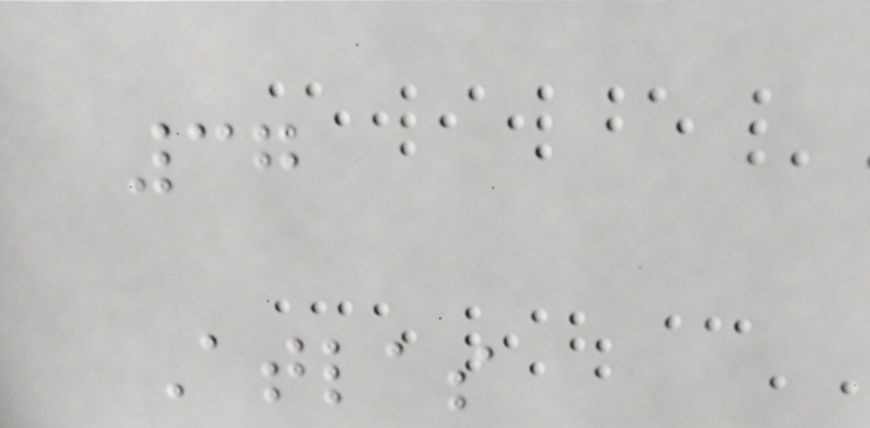37
Atlas
